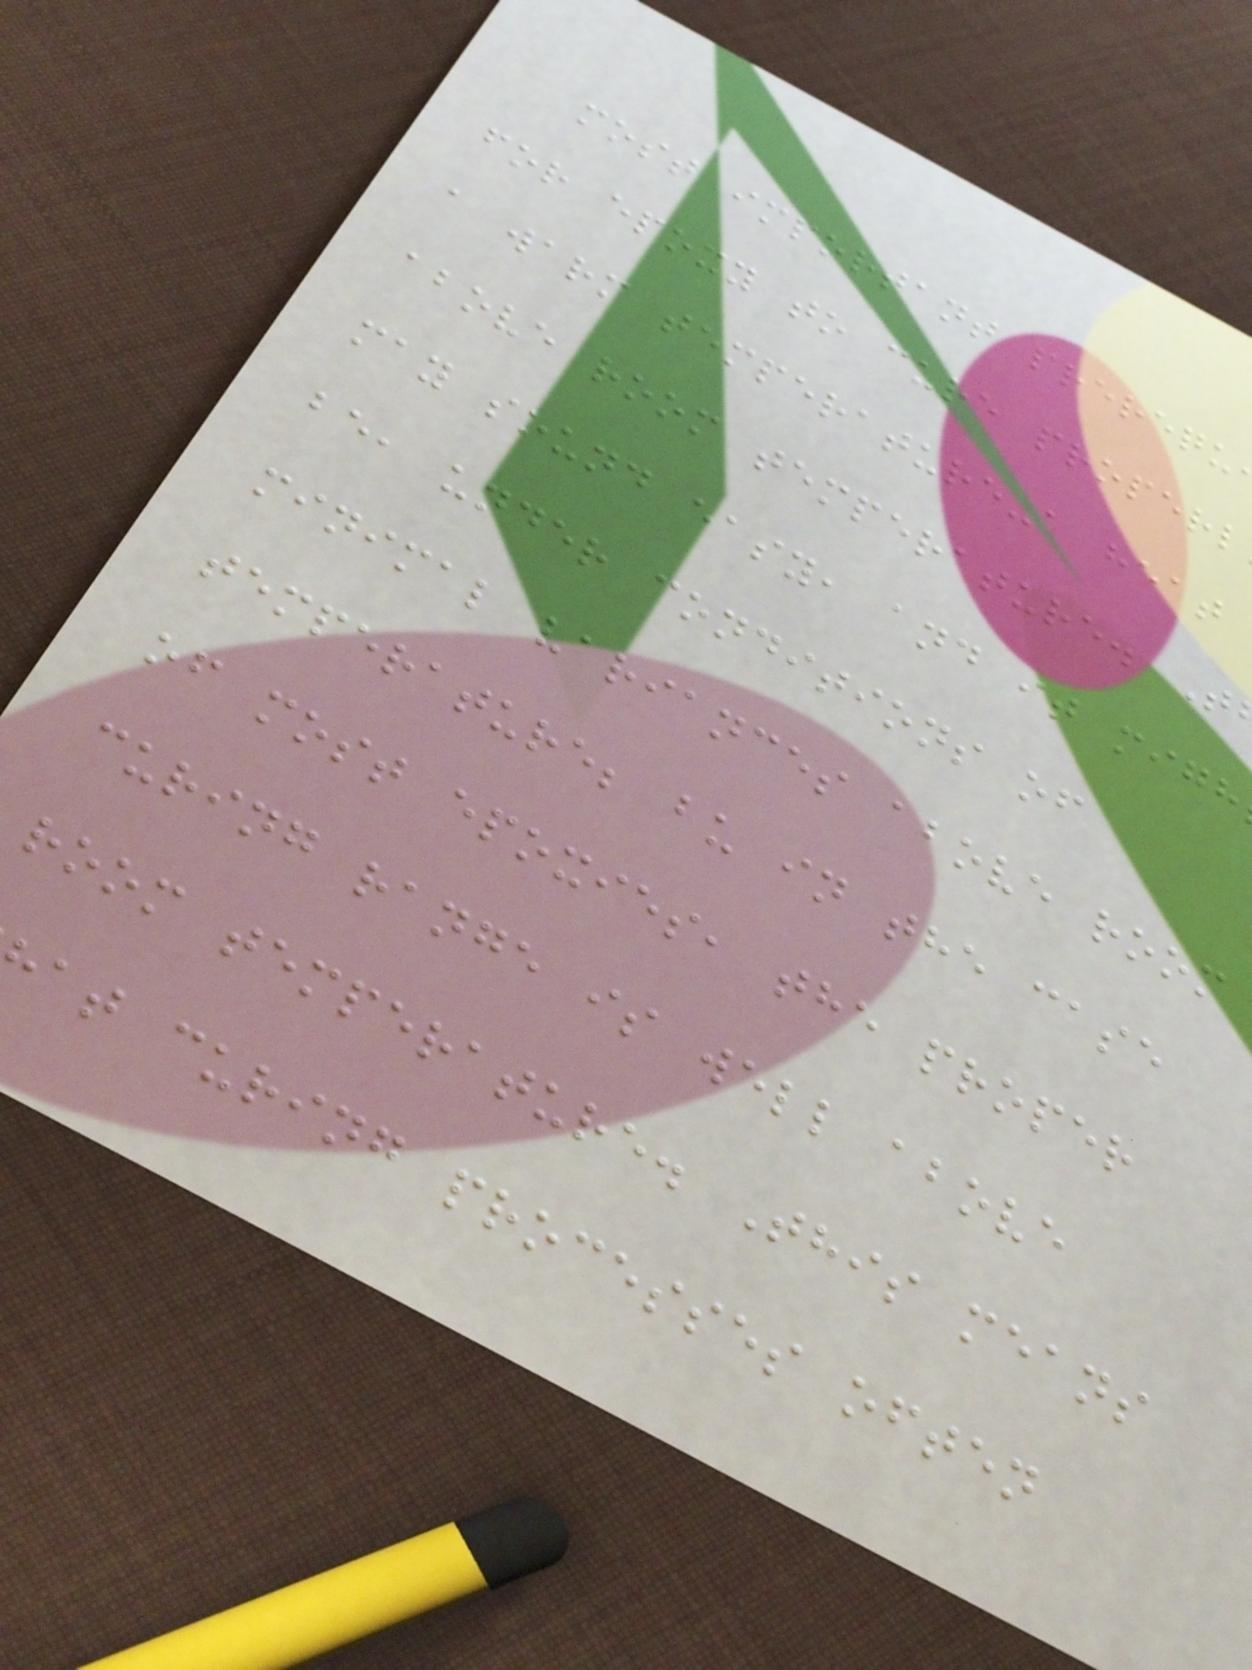most important prerequ
for epoxy to cure properl
a warm temperature-a heat
above room temperature. T
may sound easy, and it migh
be, under conditions of
minimal variances above room
temperature; bu in the case
of most epoxies, the proper
curing range is well above
room temperature. This means
at curing processes often
